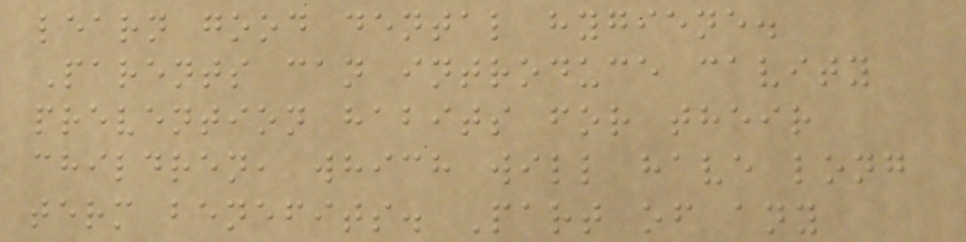learn good dental hygiene.
Parents can introduce cavity
prevention habits for their
children, which will have long
term benefits. Part of any
